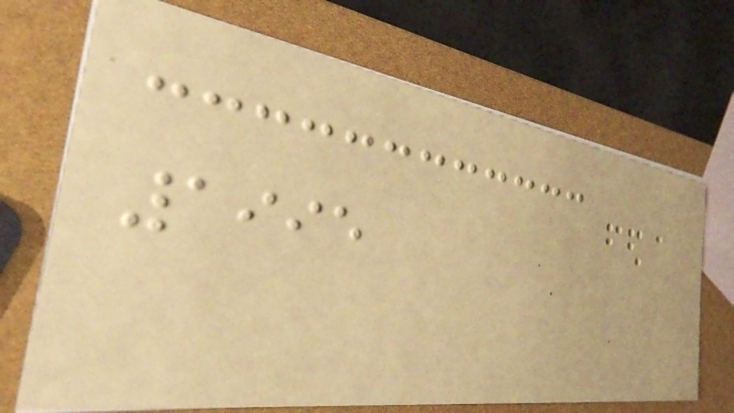1995
